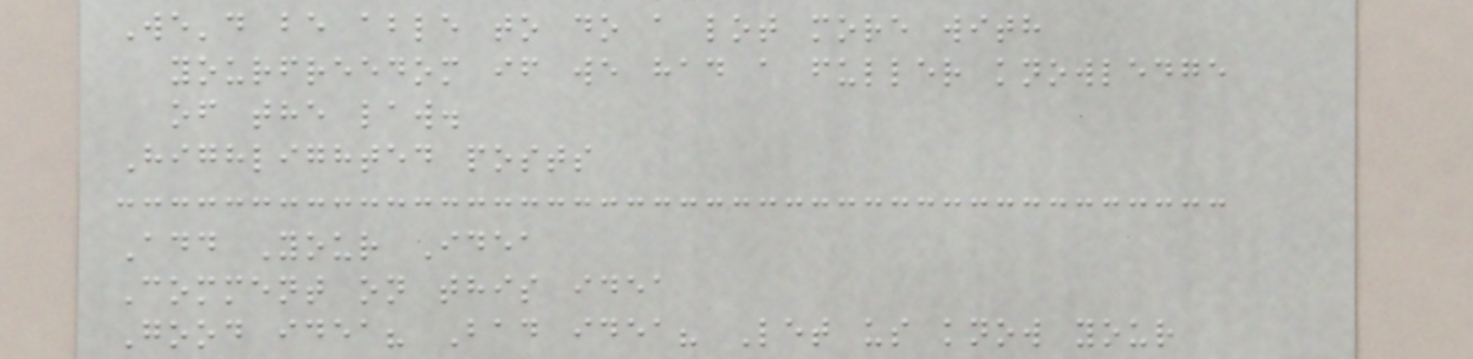We'd be able to do a lot more with
yourfreedom if we had a fuller knowledge
of the law.
Highlighted posts
Add Your Idea
Comment on this idea
Good idea? Bad idea? Let us know your
